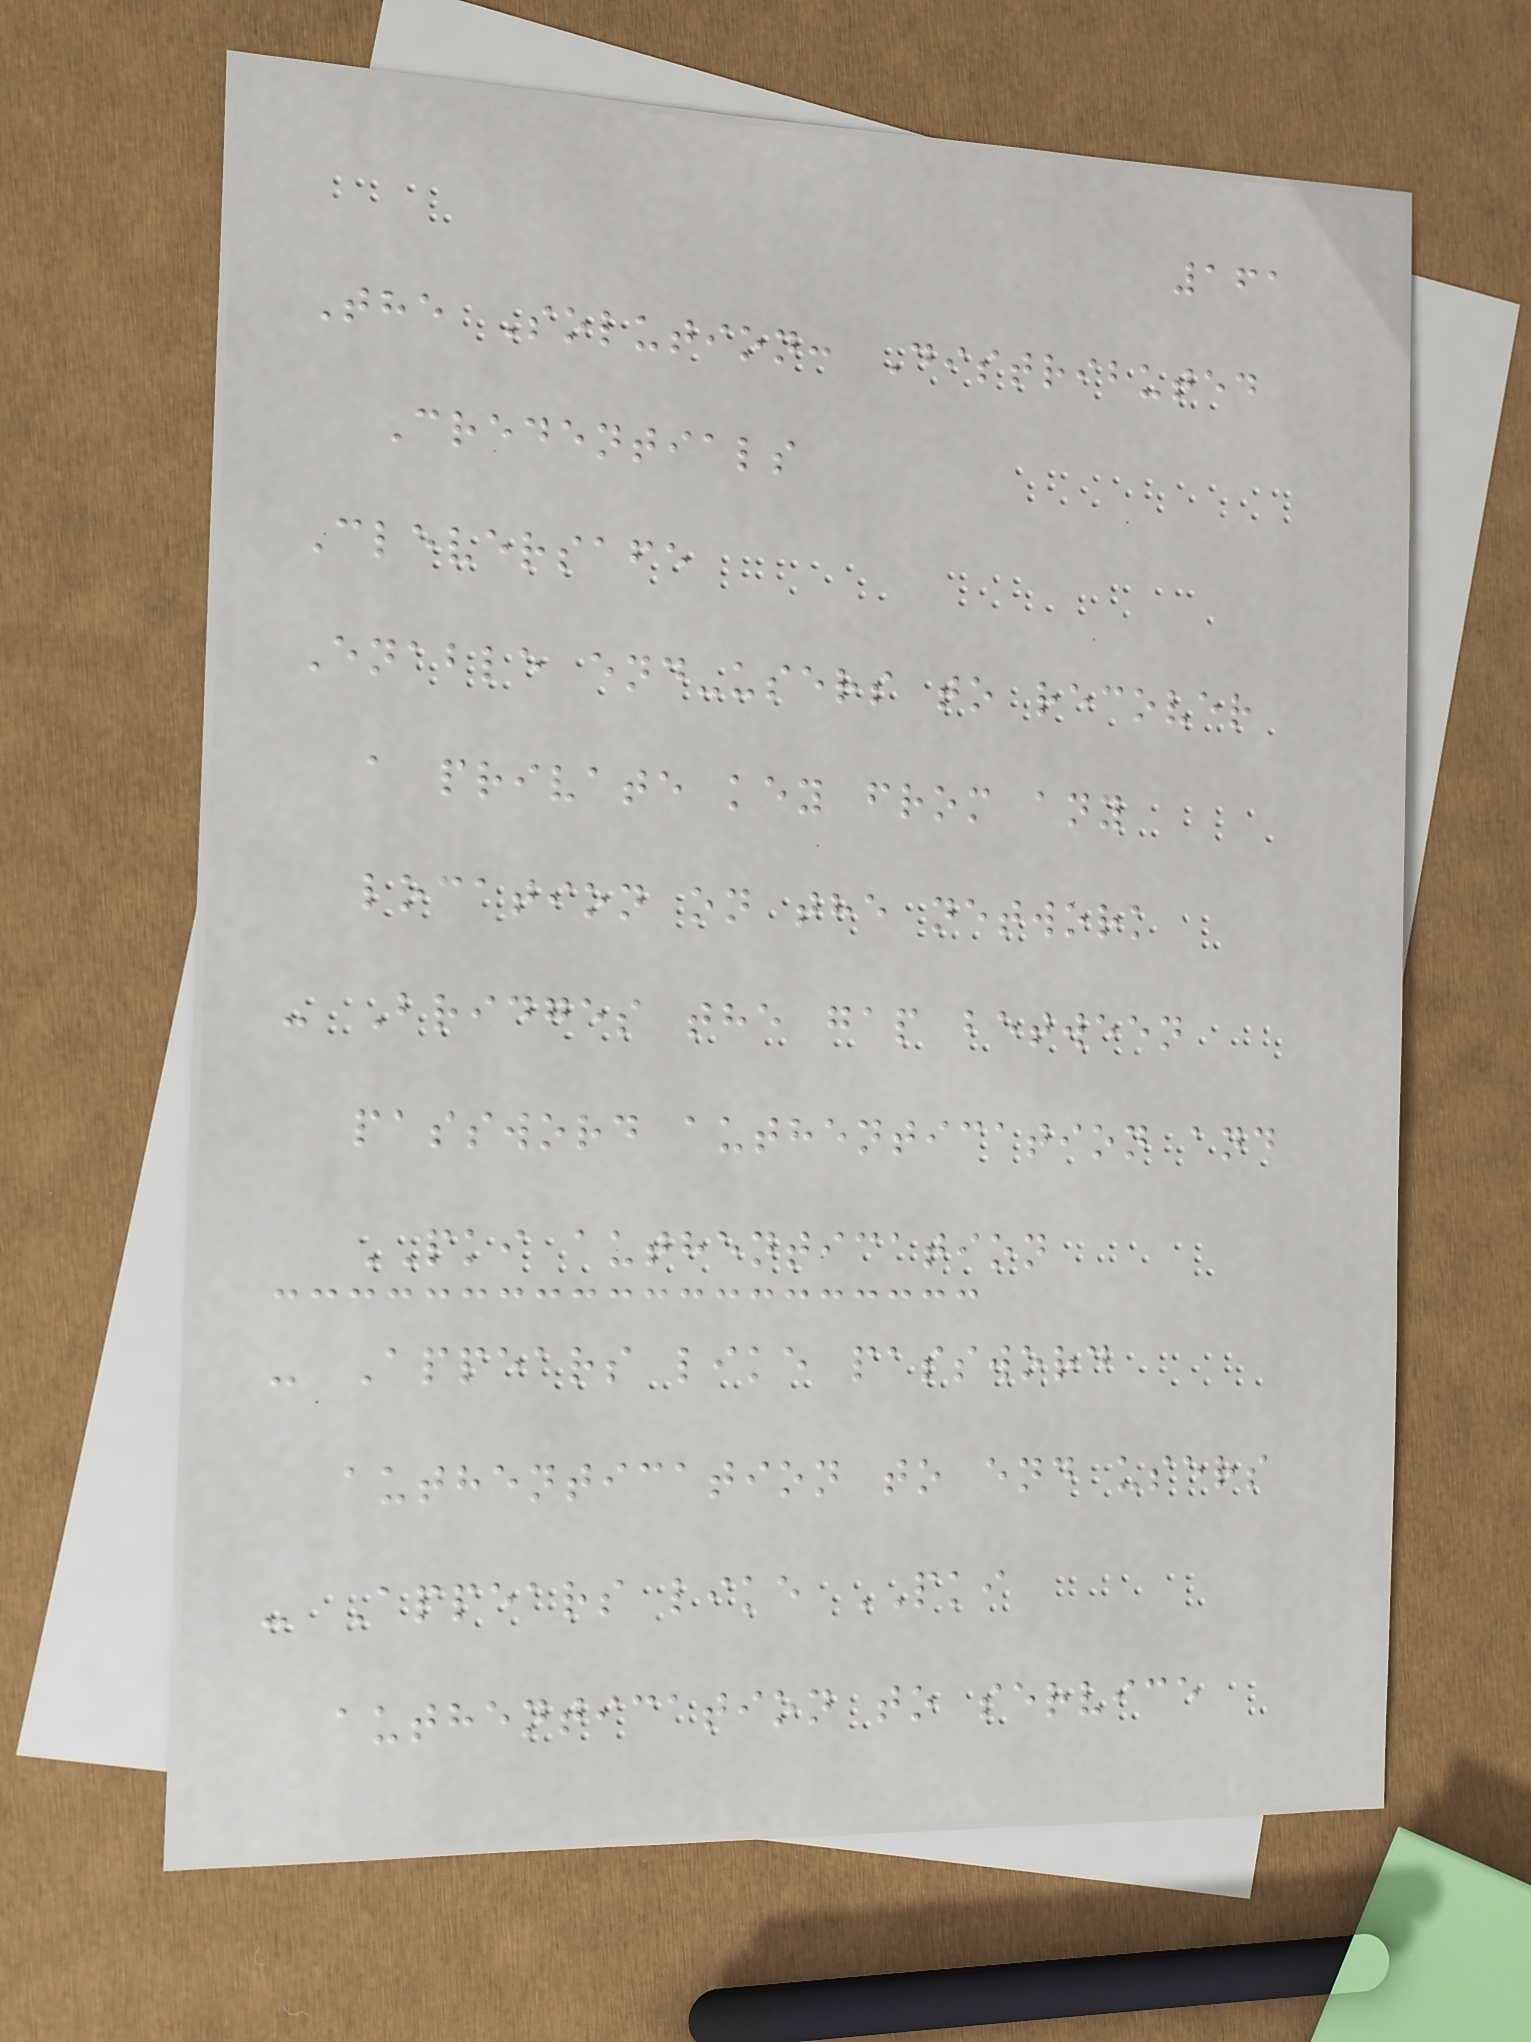161
The Solution: Distributed
Credentials
Cleversafe
Enable end-users to recover
a private key from any
location on the network
- Bridges the gap between
password authentication and
PKI authentication
- Appears like password
authentication to end users
- Appears like PKI
authentication to service
